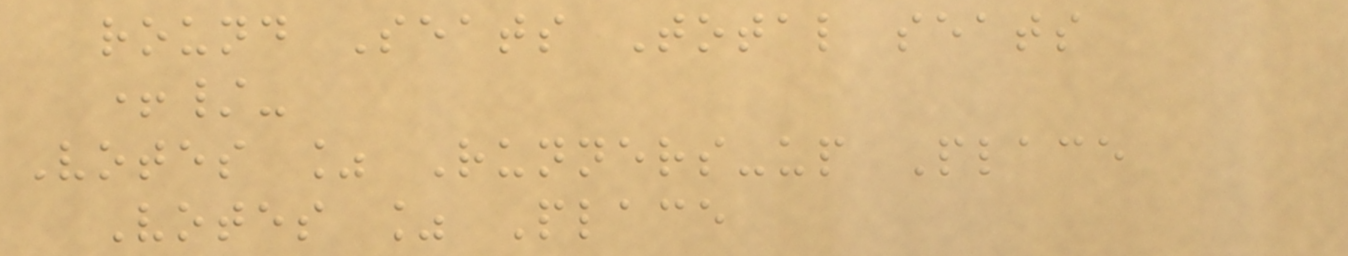round Seats Total seats
+/-
Votes % Runners-up Place
Votes % Place
